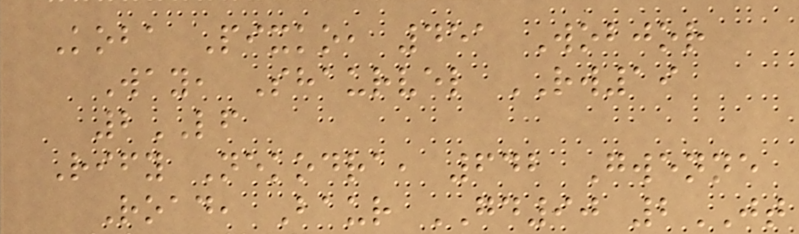Koba Pixko, 451 Wobjor
Way, Shaurvel RW19
2LF
Rify Nekodra, 642 Gwenne
Road, Baur GD90 2JT
